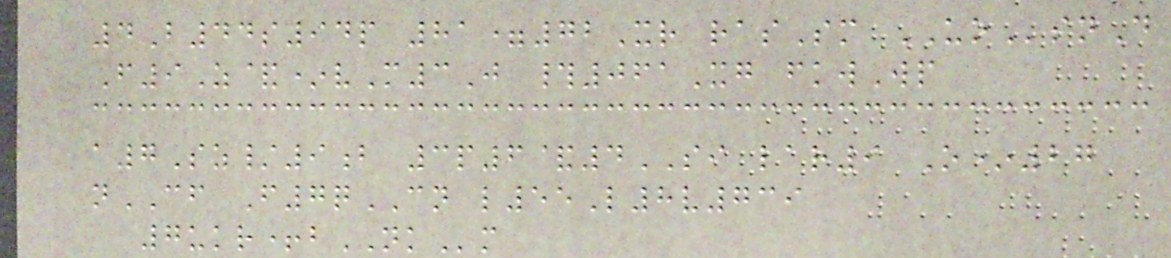4B44s94p 81=72Xr rasSm UOsnD
F9Z&*vM3J #061Xg fkwWp
a7Sz/9b 3p6&4SI lar9 O*27
nCF F7qCN l55L8v739
7ukr+bNKm
